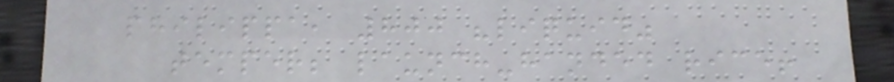philippa, 800 "liquid"
temper; launch-handed rice!
